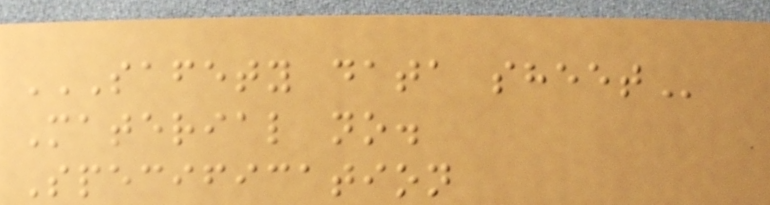SAFETY DATA SHEET
Material no.
Specification
